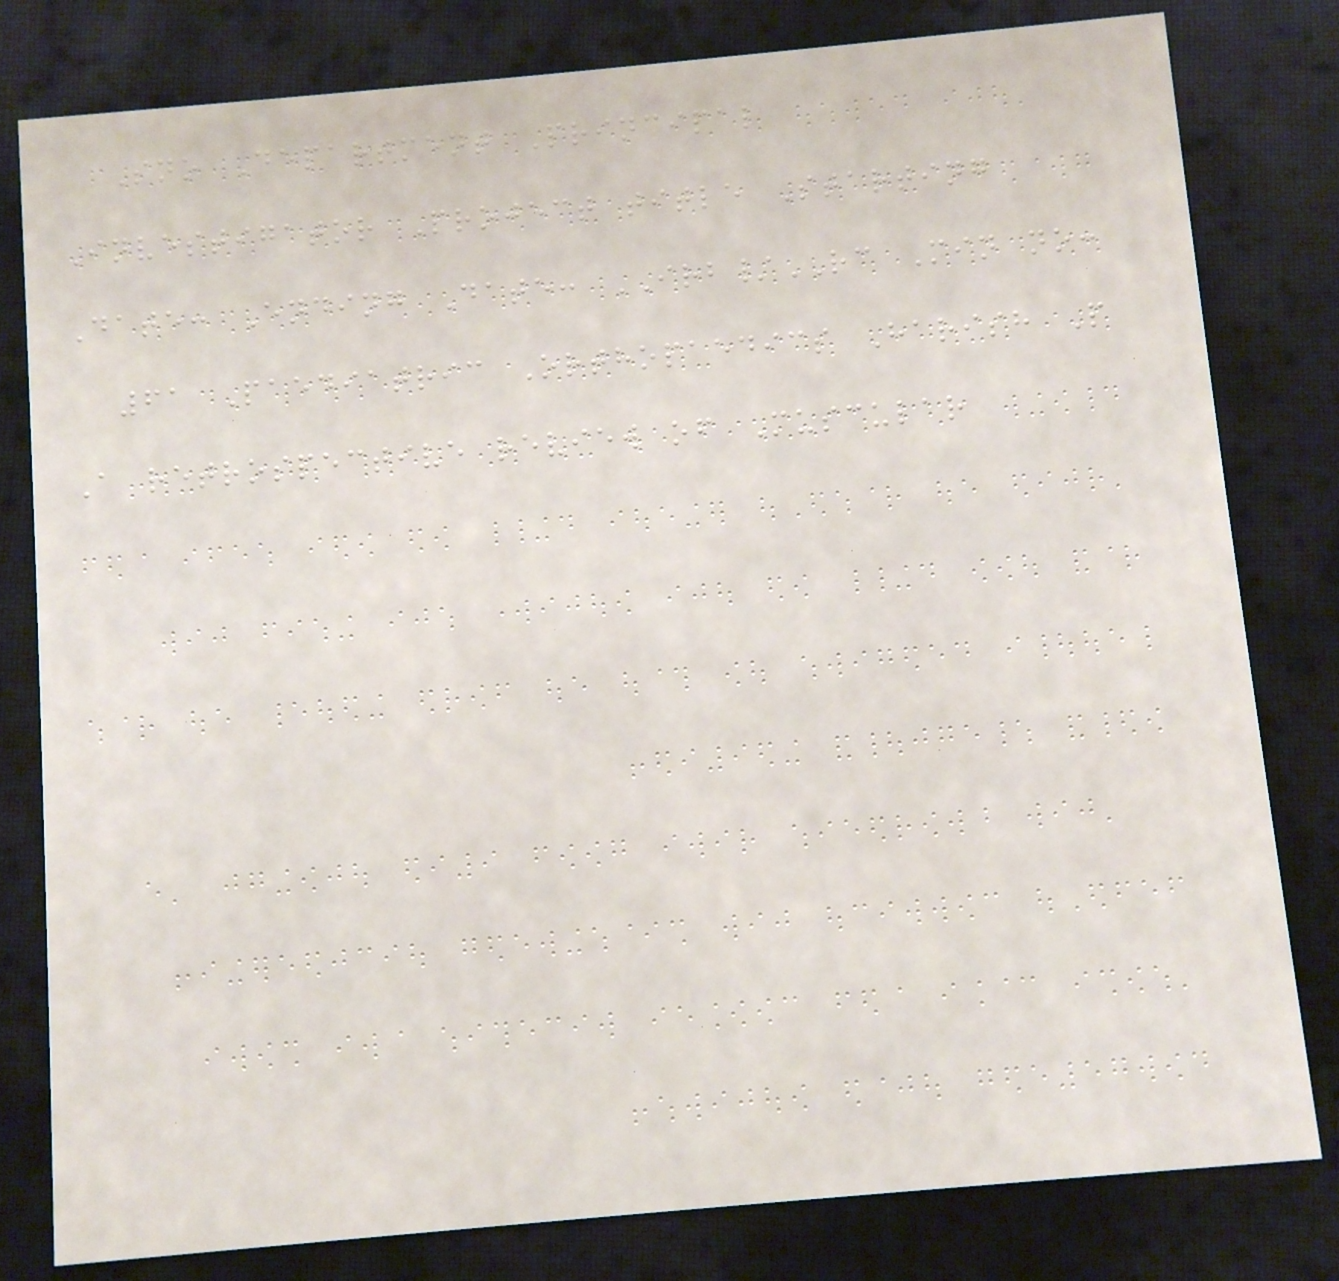Sno Department Principal
Investigator Project title Starting
Date: Ending Date: IRB/RC Min no:
61 Paediatric Orthopaedics Harish P
A retrospective review of Muscular
